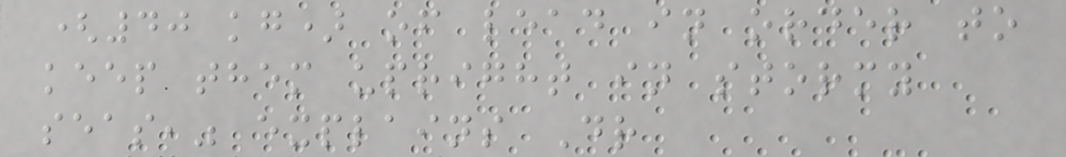(40 kg) of lead in order to
keep them upright in stormy
seas," explains Dr
